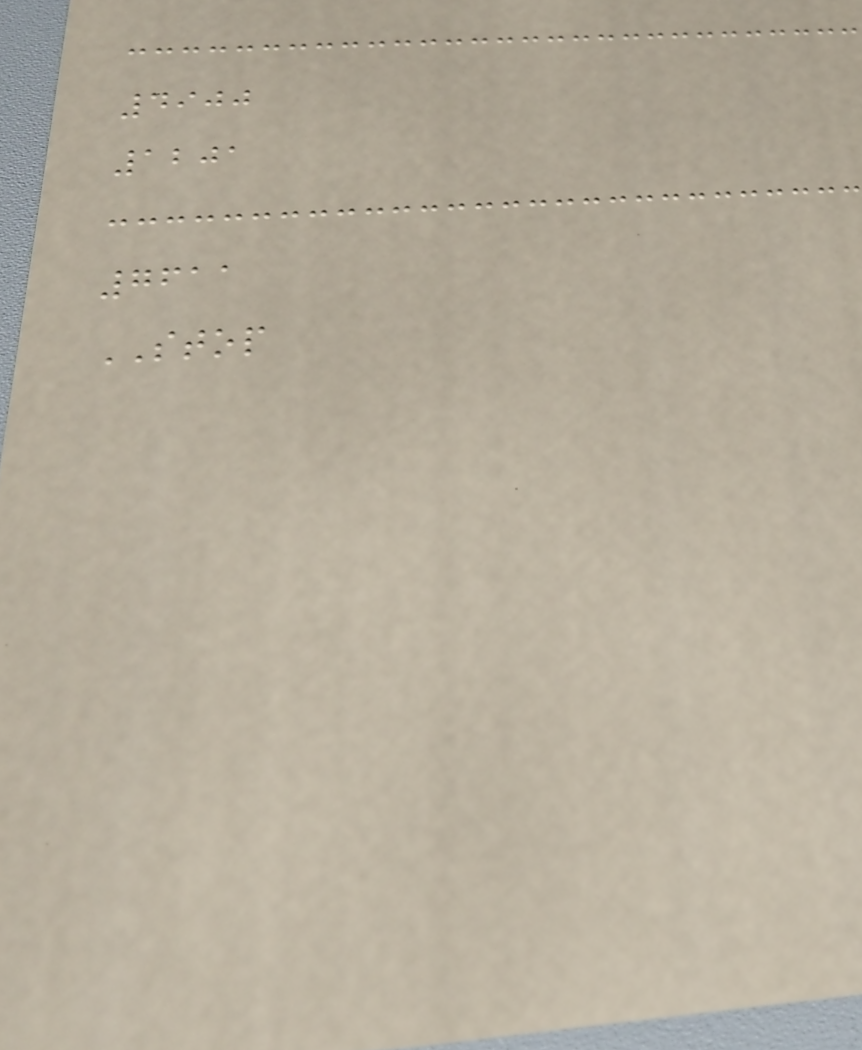4900
1201
7611
STOP
